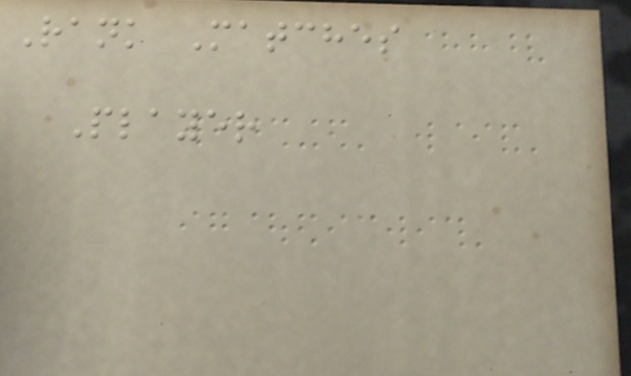Rank Matches
Player
